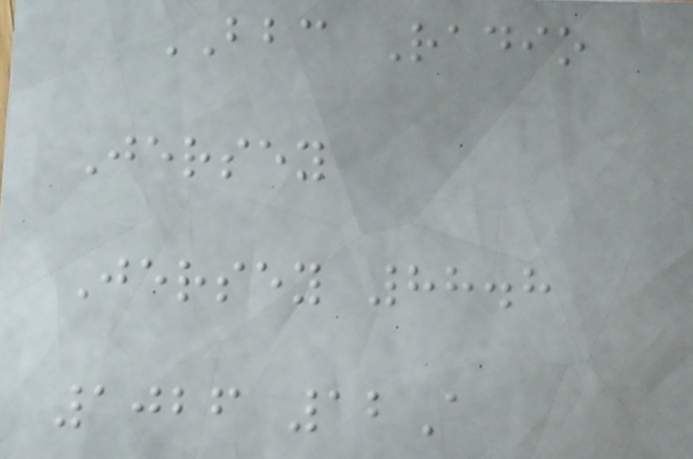BBC Radio
Jersey
Jersey 88.8
1026 12A
